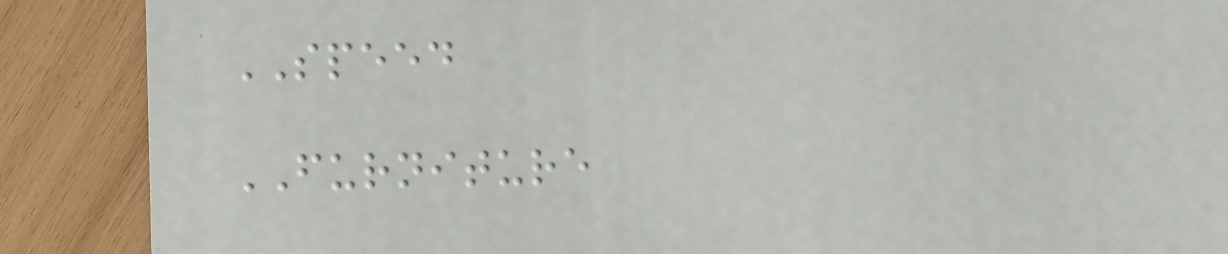SPEED
FURNITURE
